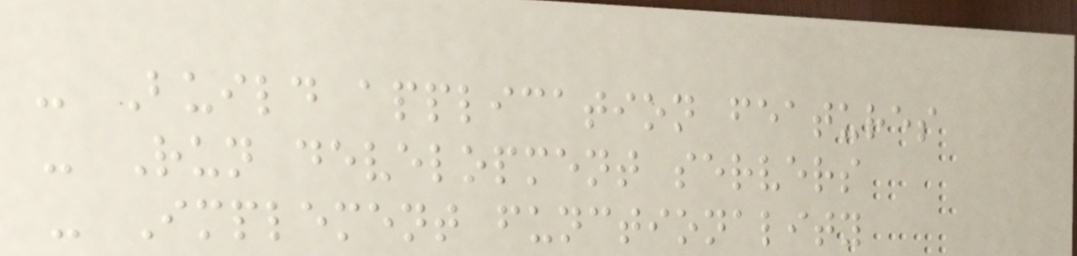- Build application features
- Run development servers
- Implement functionality
